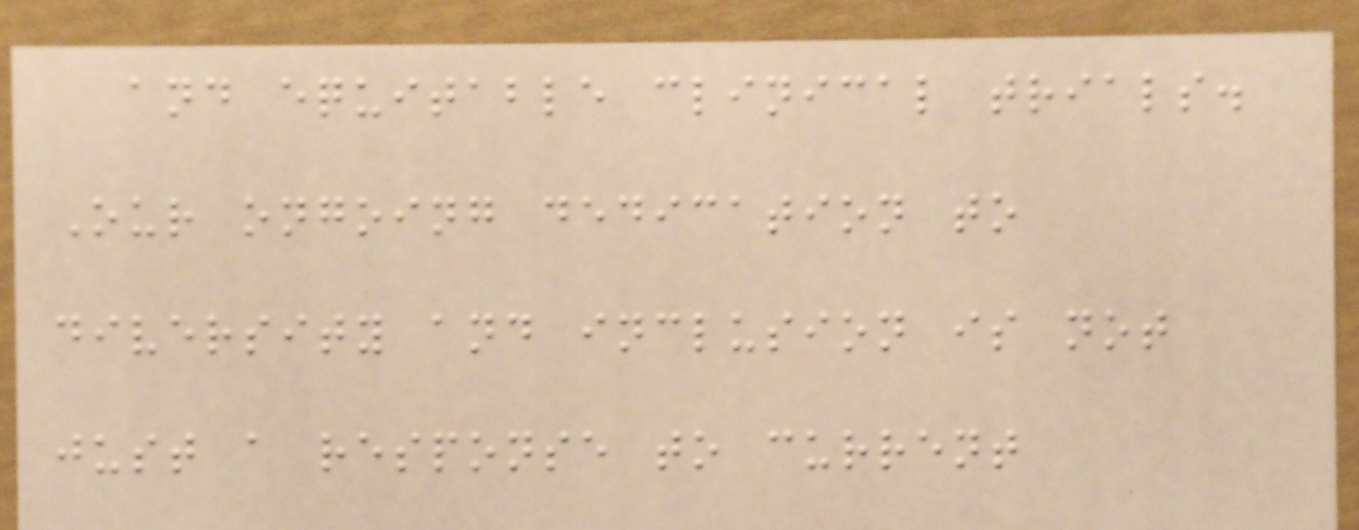and equitable clinical trials.
Our ongoing dedication to
diversity and inclusion is not
just a response to current
